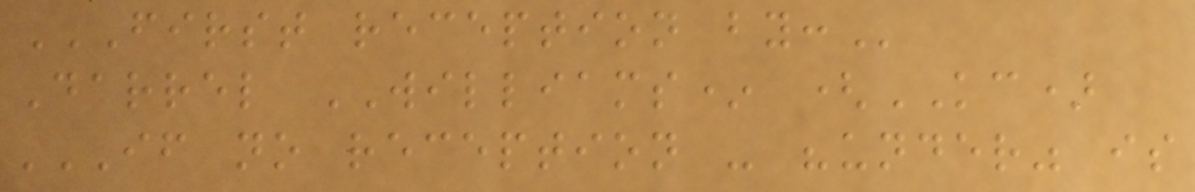FIRST RECEPTION BY:
Darrel WILLIAMS* (KC)
IF NO RECEPTION - "UNDER" IS
